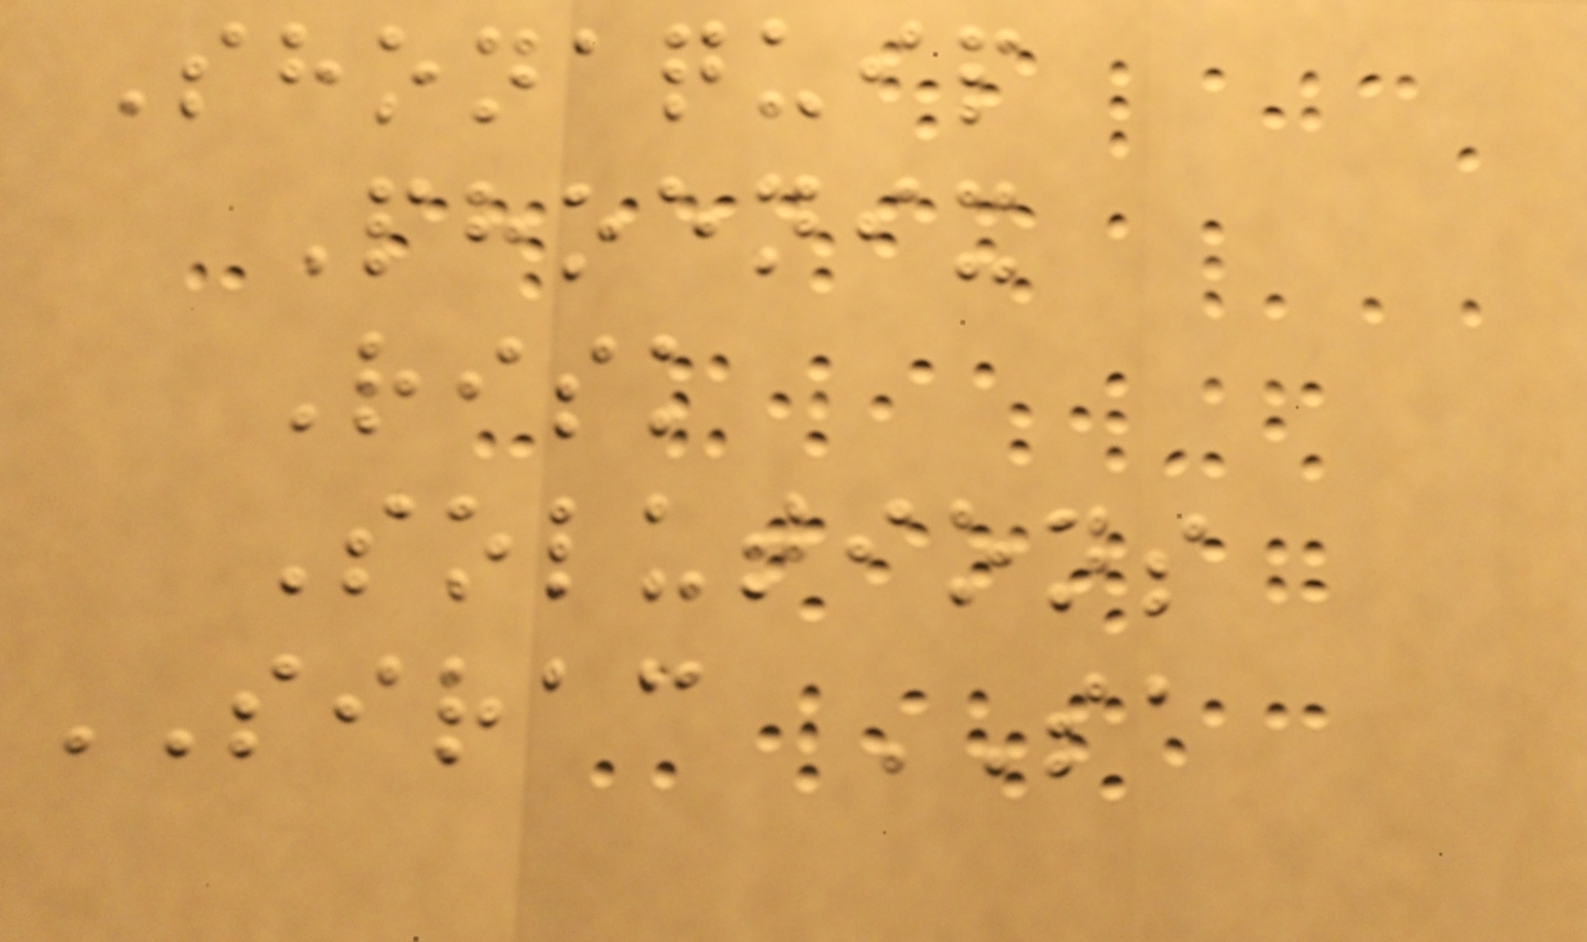Shonaquip
Phoenix
Risk
Solutions
SIRAC SA
